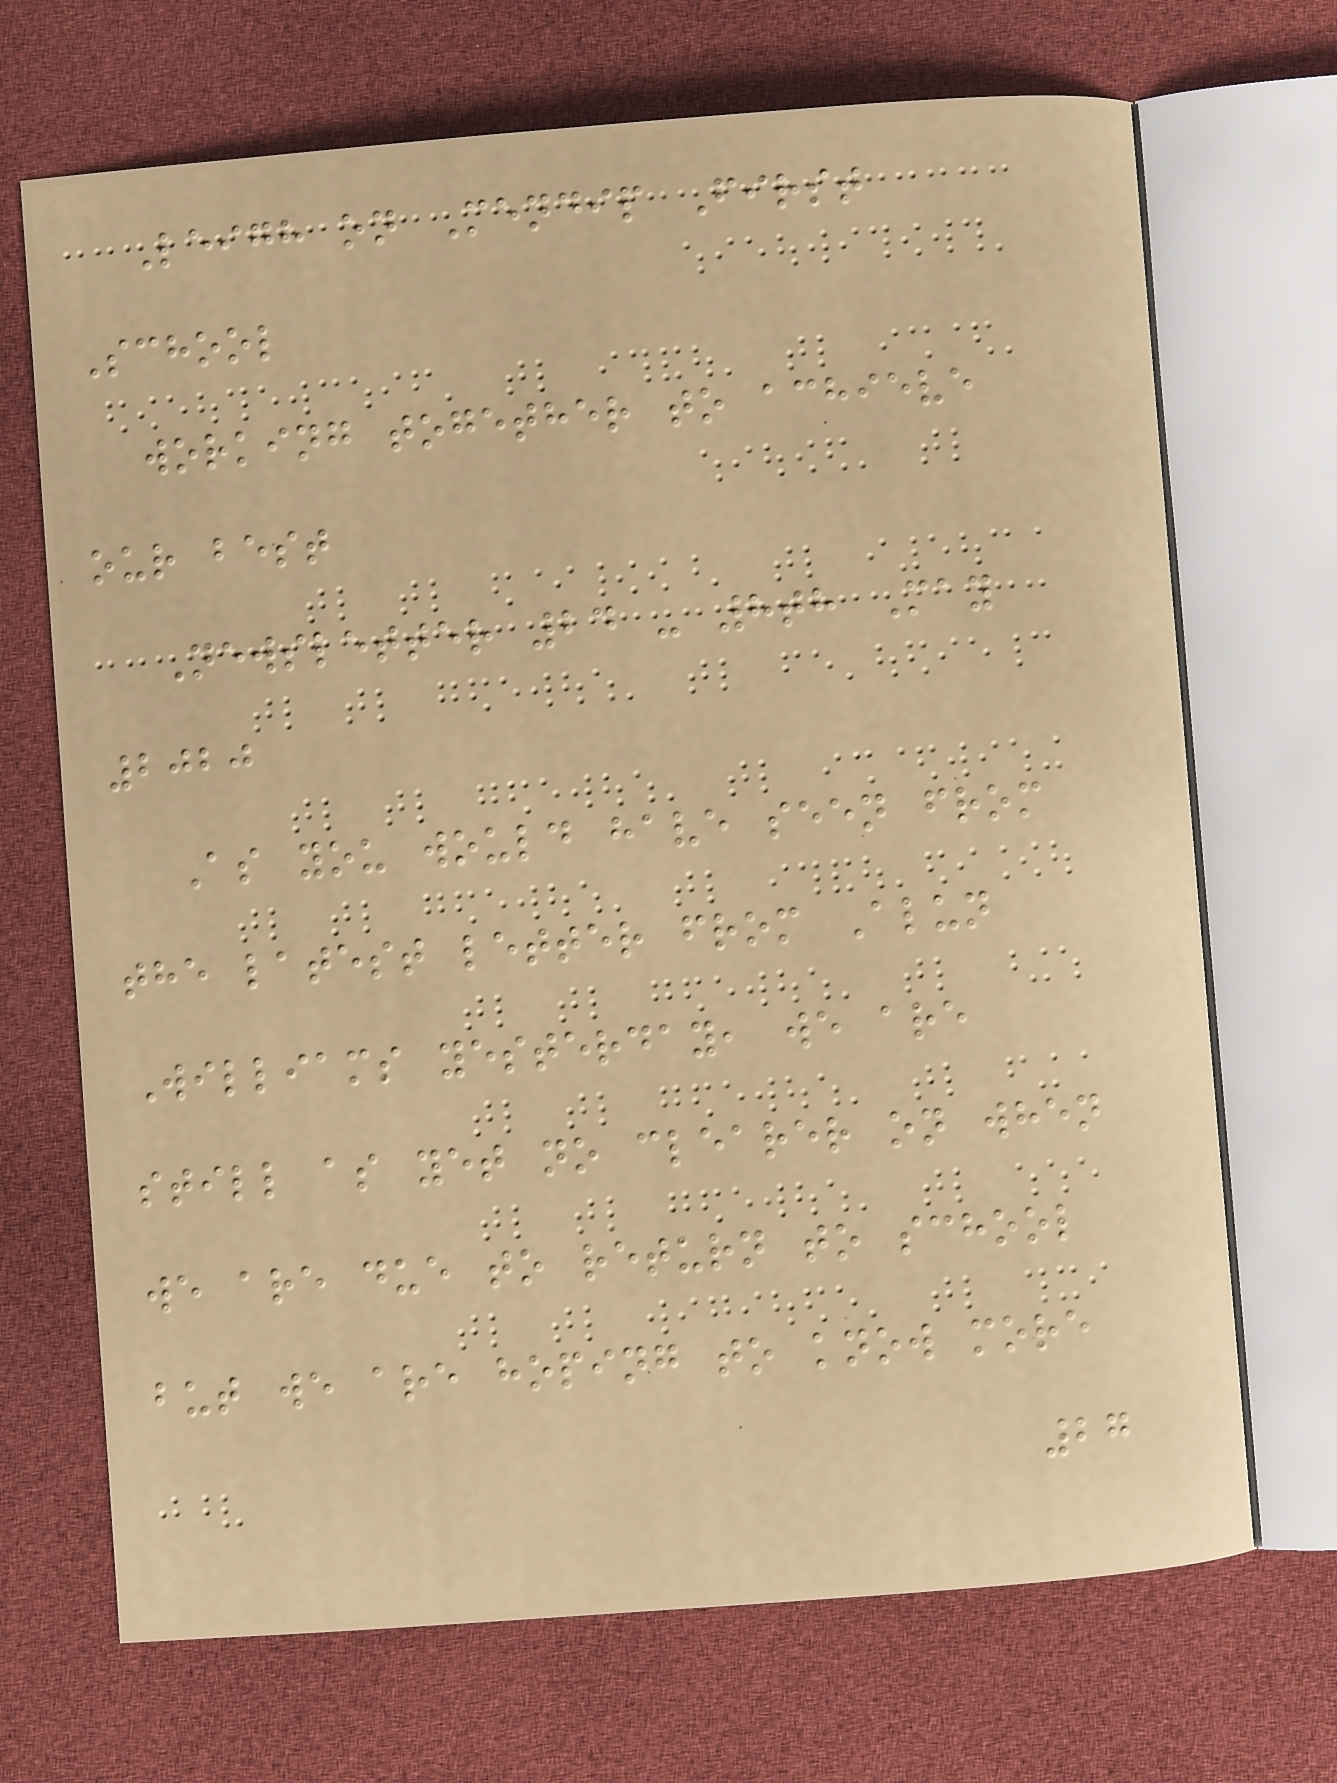Leigh on Mendip First
School
working together to achieve
our best
Newsletter 24 - 8th May
2020
As you would have seen from
the latest letter from Alun
Williams yesterday, we are
still as yet no clearer on when
we are due to return to school
but we are hoping to know more
27
